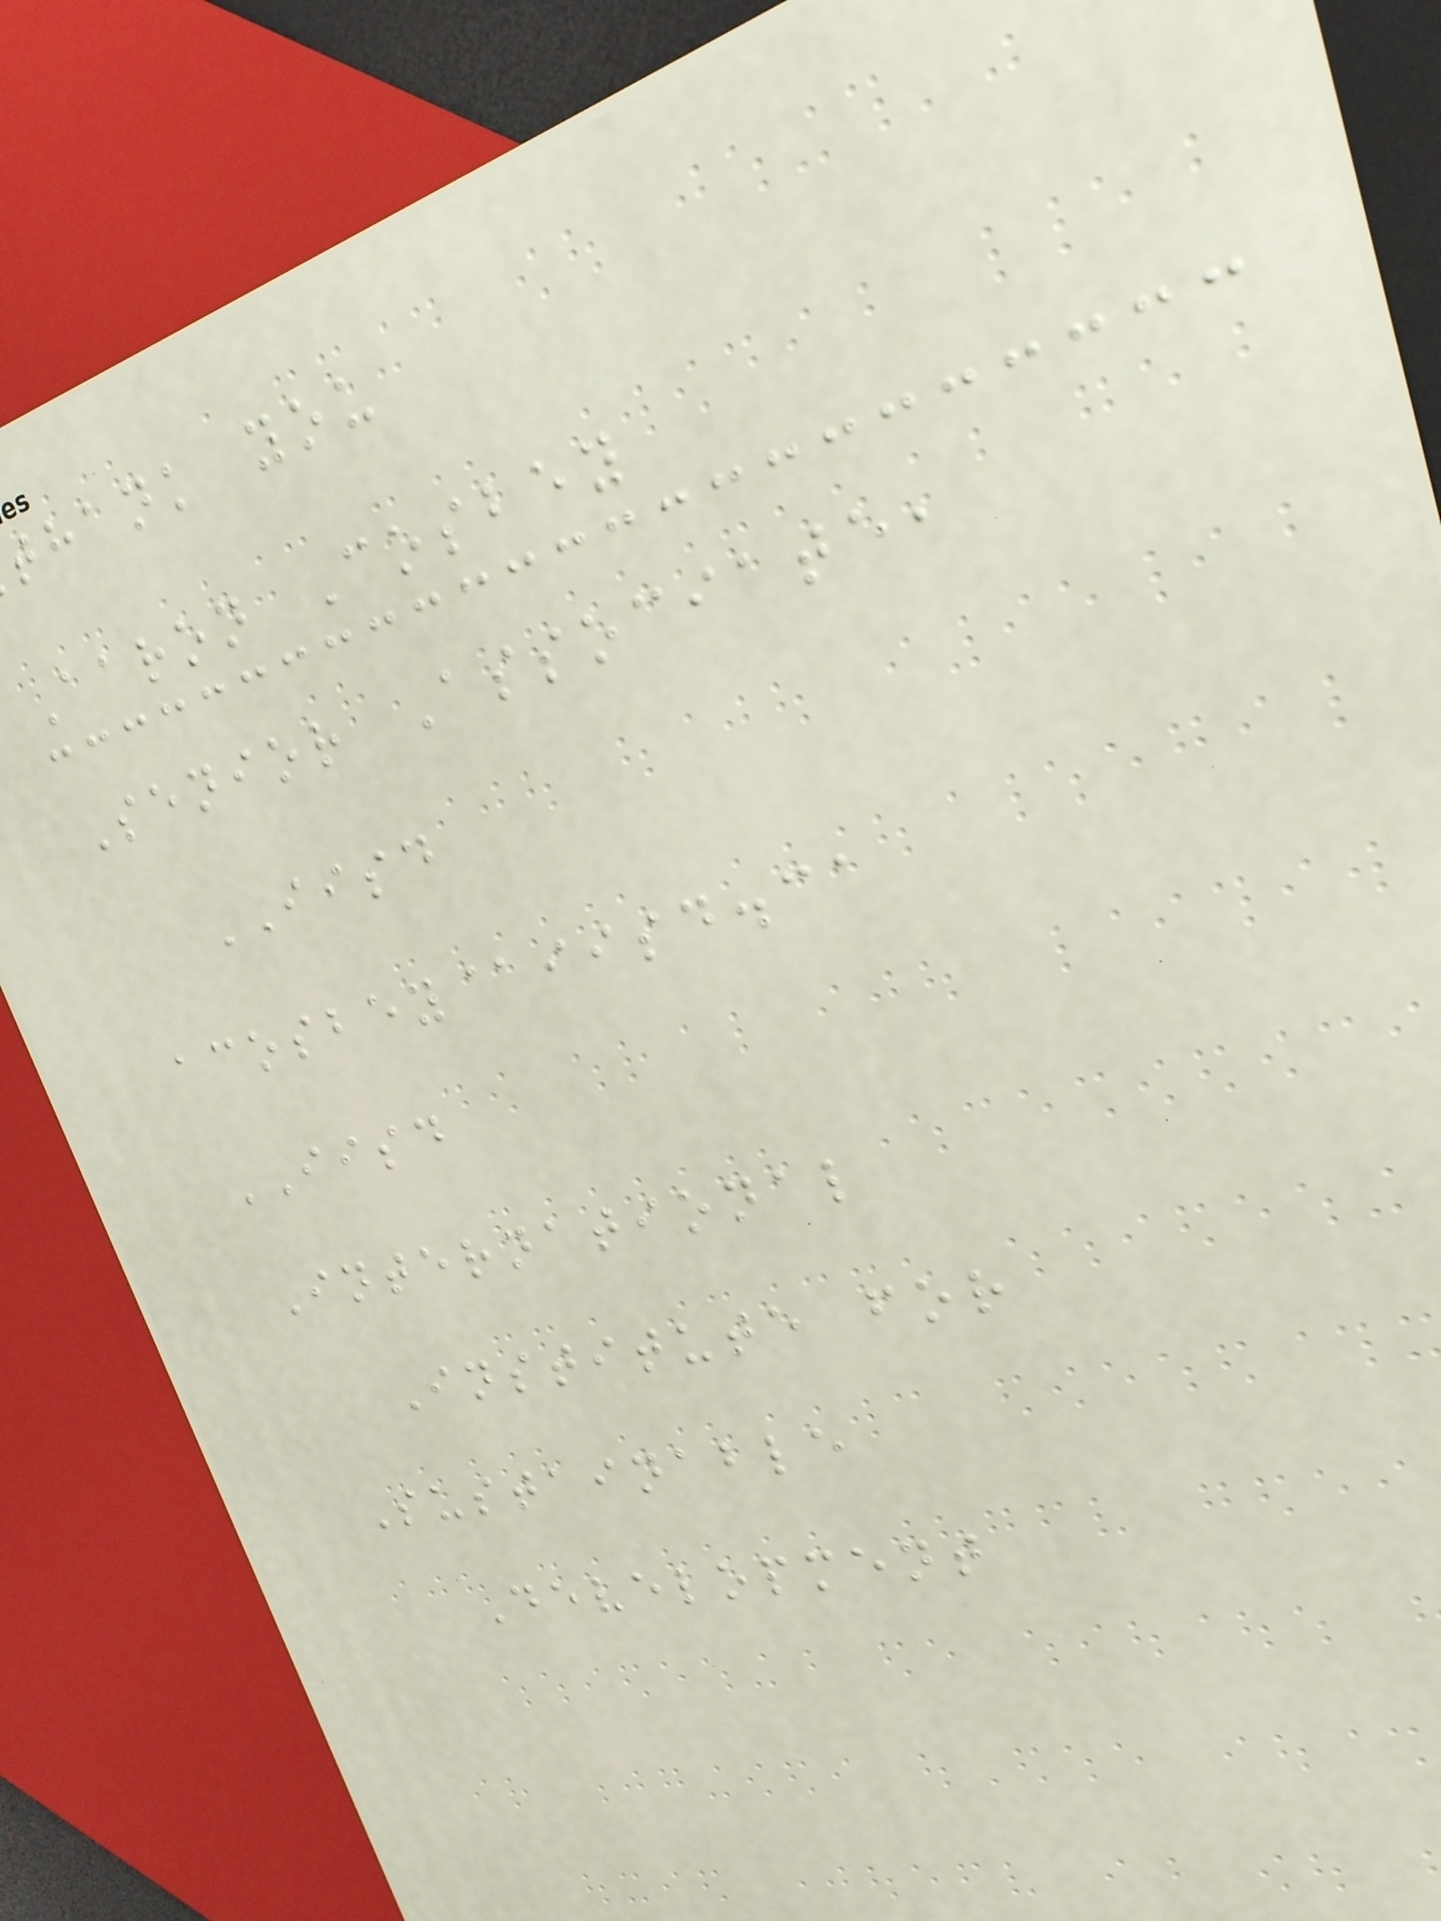thank you
Aaron Cosbey
Senior Associate,
IISD
acosbey@iisd.ca
IISD
International
Institute for
Sustainable
Development
